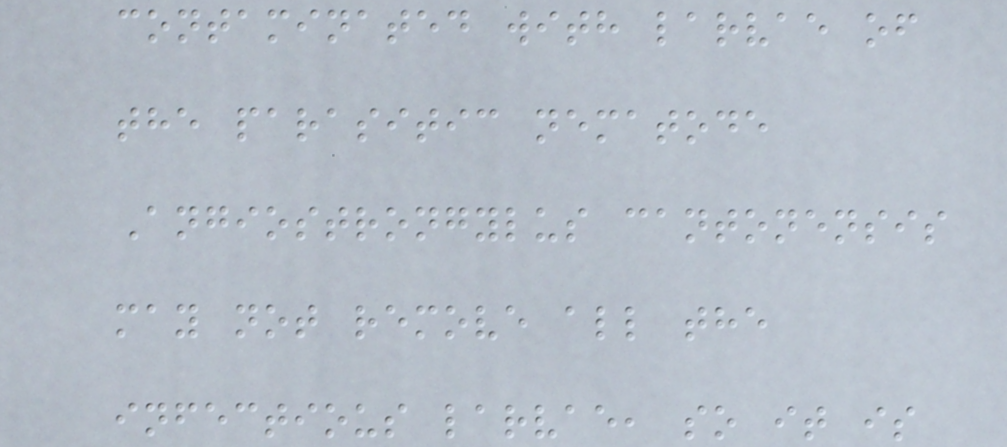contaminated with larvae of
the parasitic nematode
Angiostrongylus cantonensis
may not remove all the
infectious larvae, so it is
